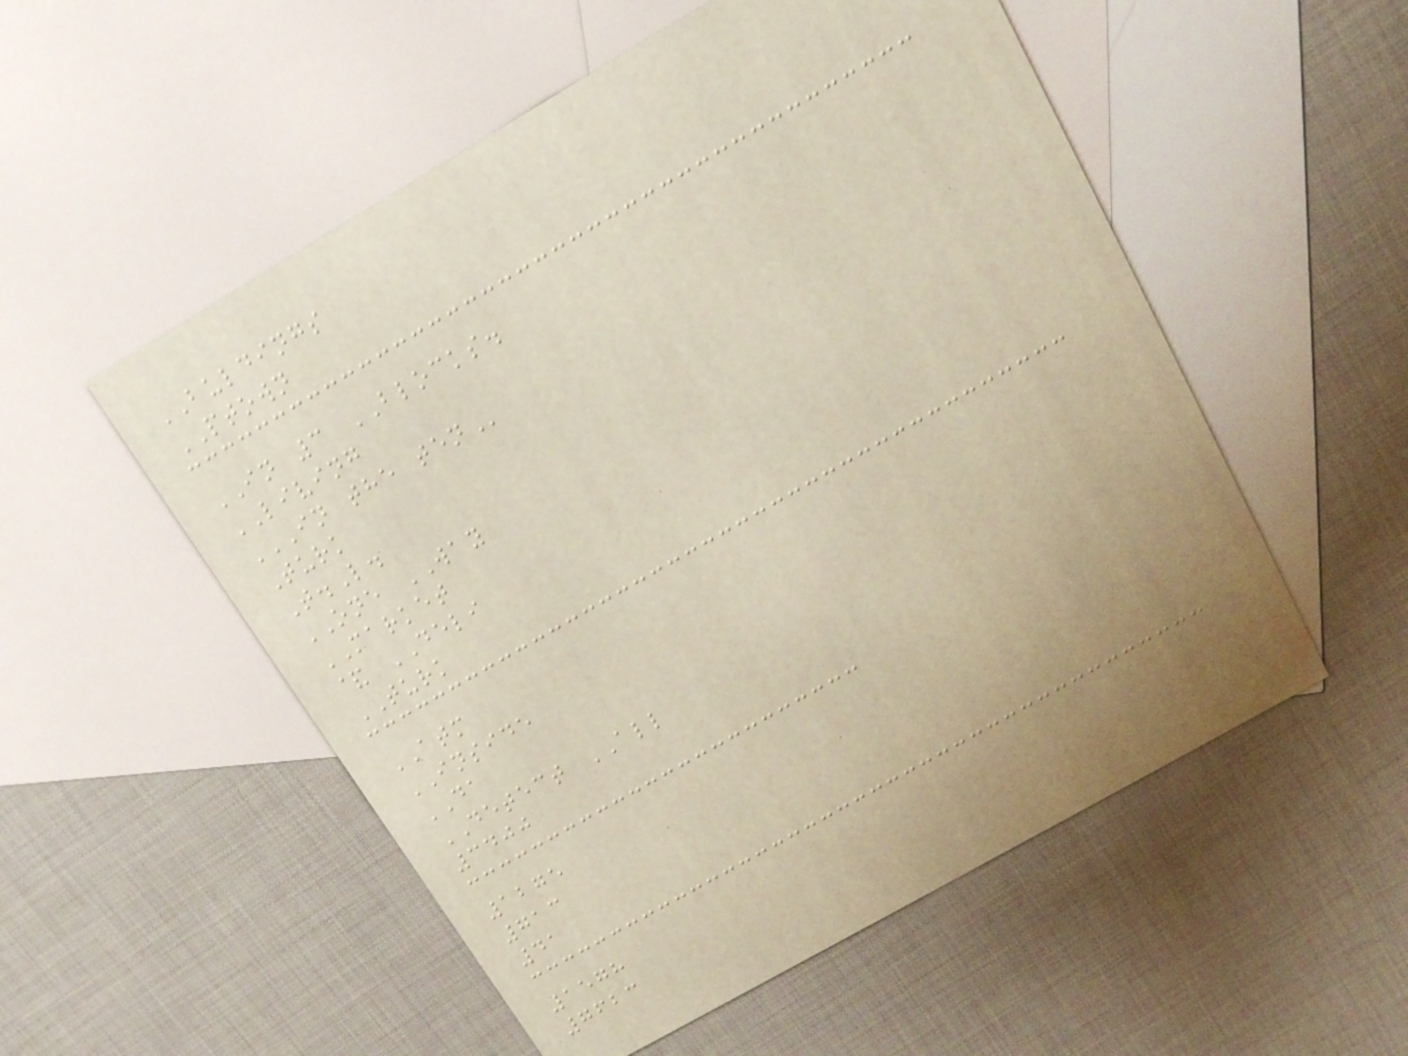BULDINGS
PTOWN
IN 3 BLOCKS.
LIVING
IN THE TEN
Turk
T.L.
ONE WAY
MARKET
& DELI
TURK
ATM
INSIDE
DA
DETECT ALL
3400
1275
713
41
1578
7623
